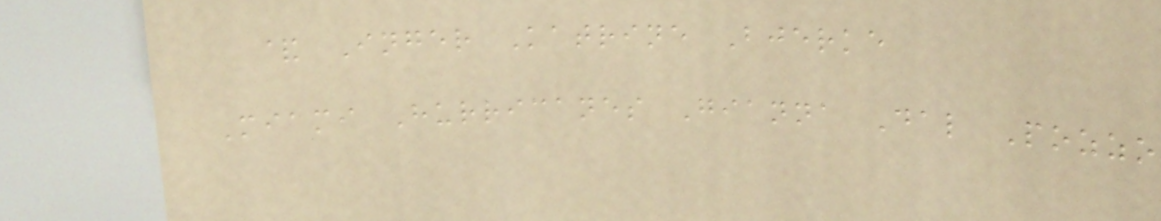& Inger Katrine Bjerke
Miami Hurricanes Gianna Dal Pozzo
